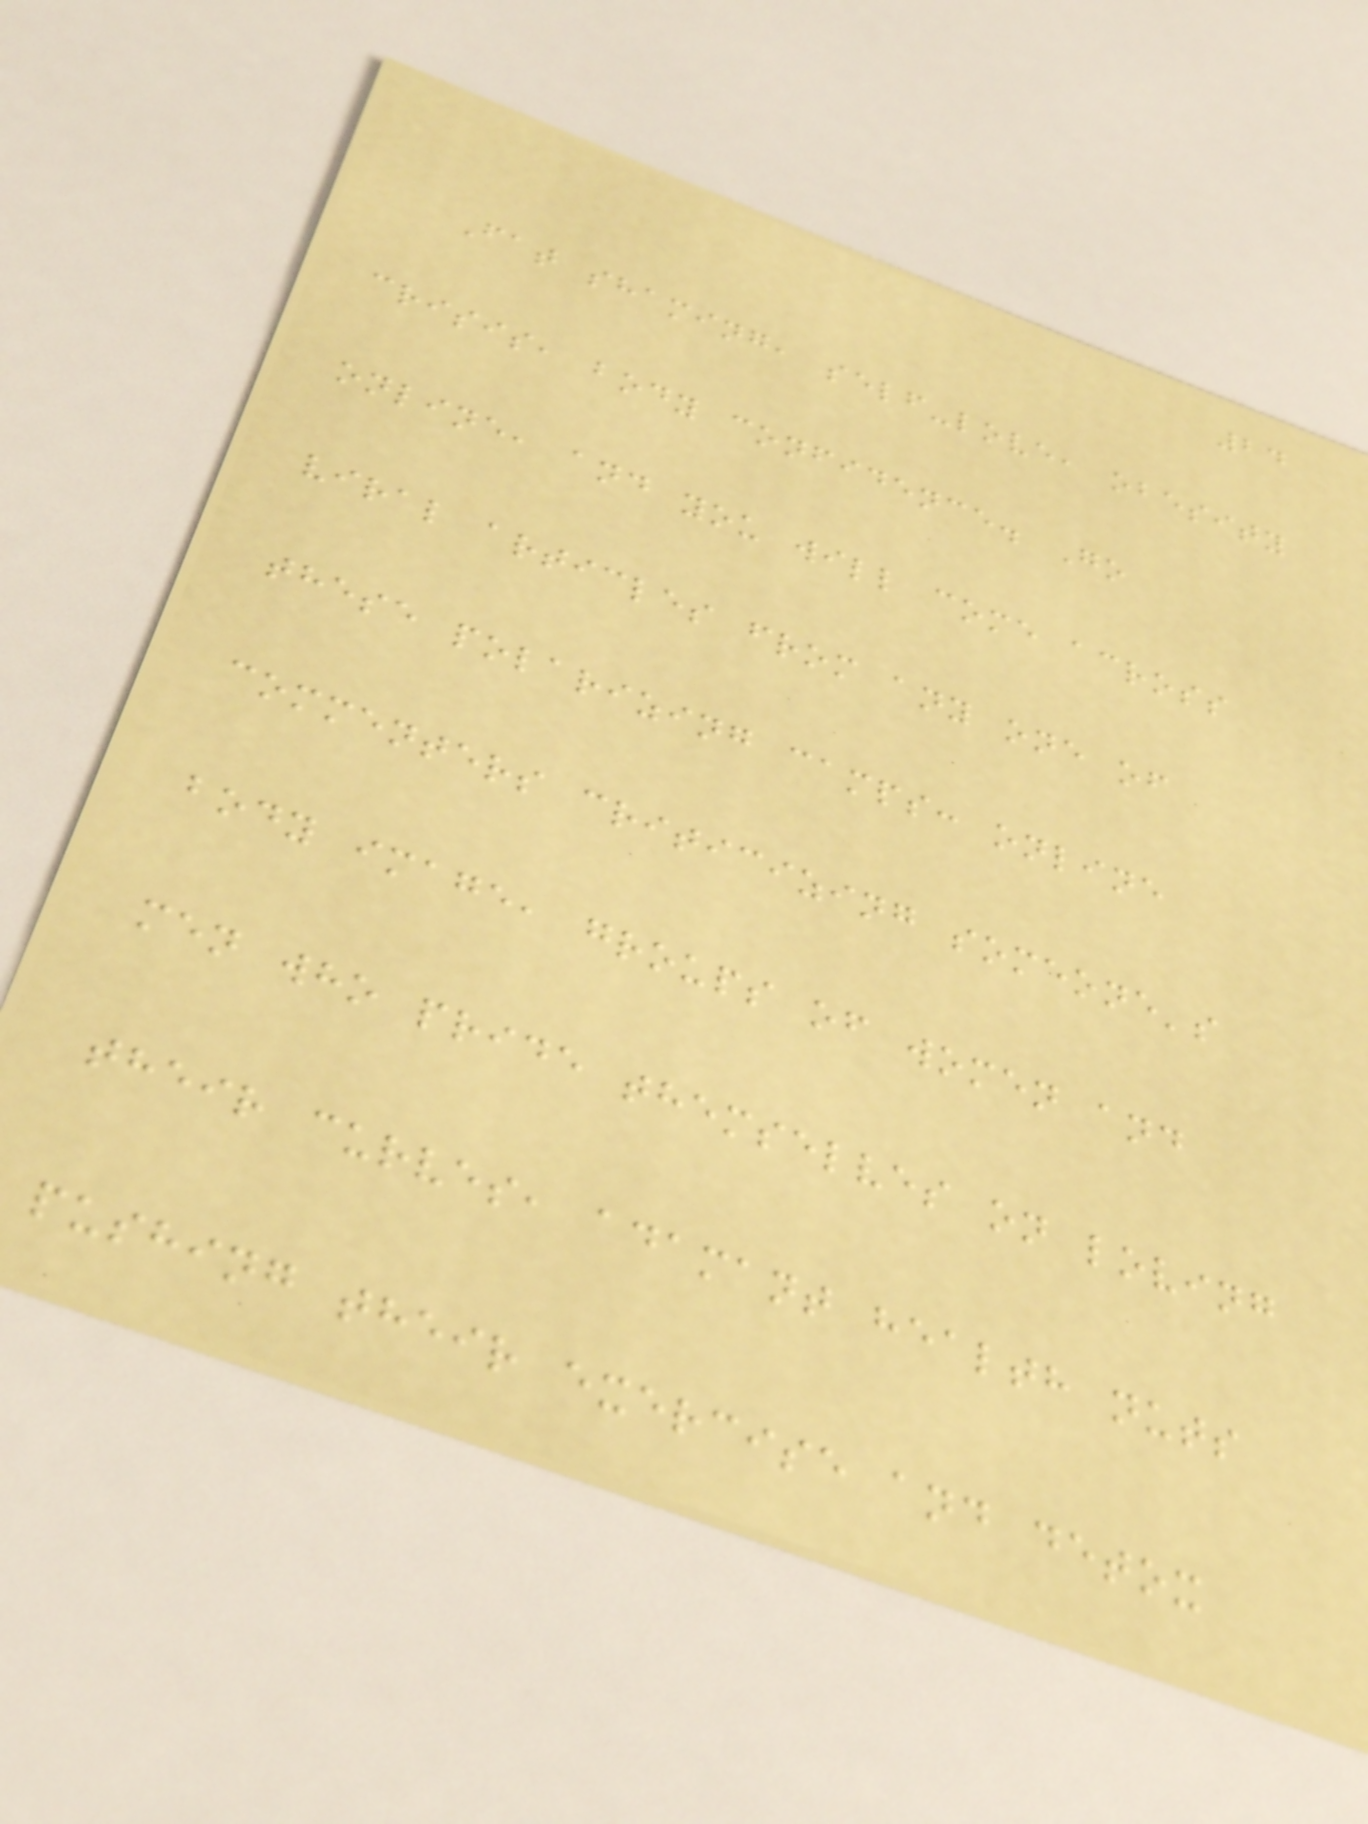24
Fat shaming, self-love, obesity
crisis, body confidence. Go
online, and you will come across
viral articles from any one of
these polarizing camps: online
commenters criticizing someone's
body image, groups of women and
men who pride themselves on loving
their curves, adamant health nuts
pushing their exercise and detox
